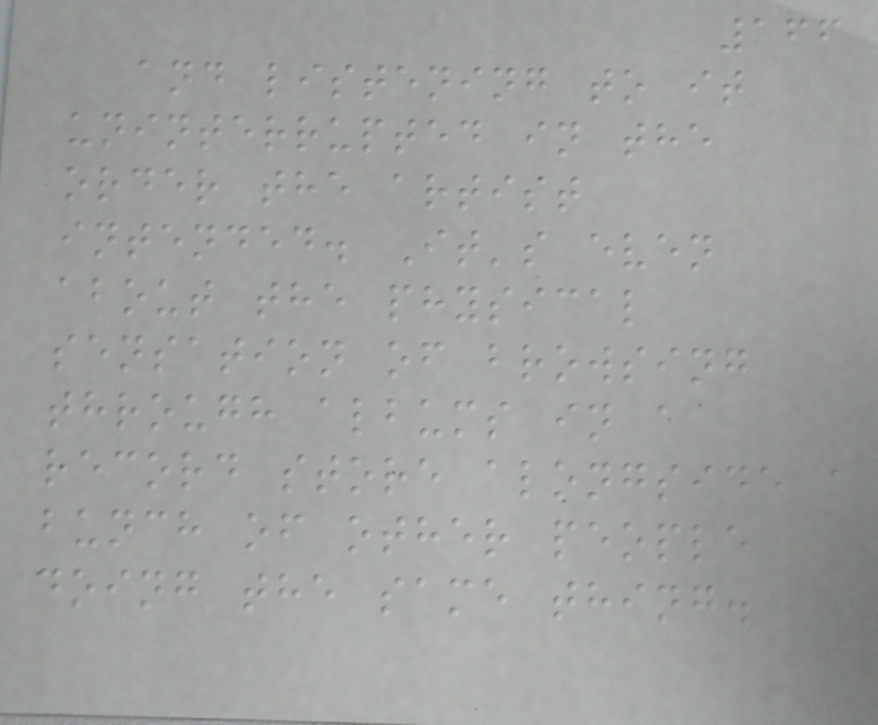166
and listening to it
uninterrupted in the
order the artist
intended. It's even
about the physical
sensation of browsing
through albums in a
record store alongside a
bunch of other people
doing the same thing.
